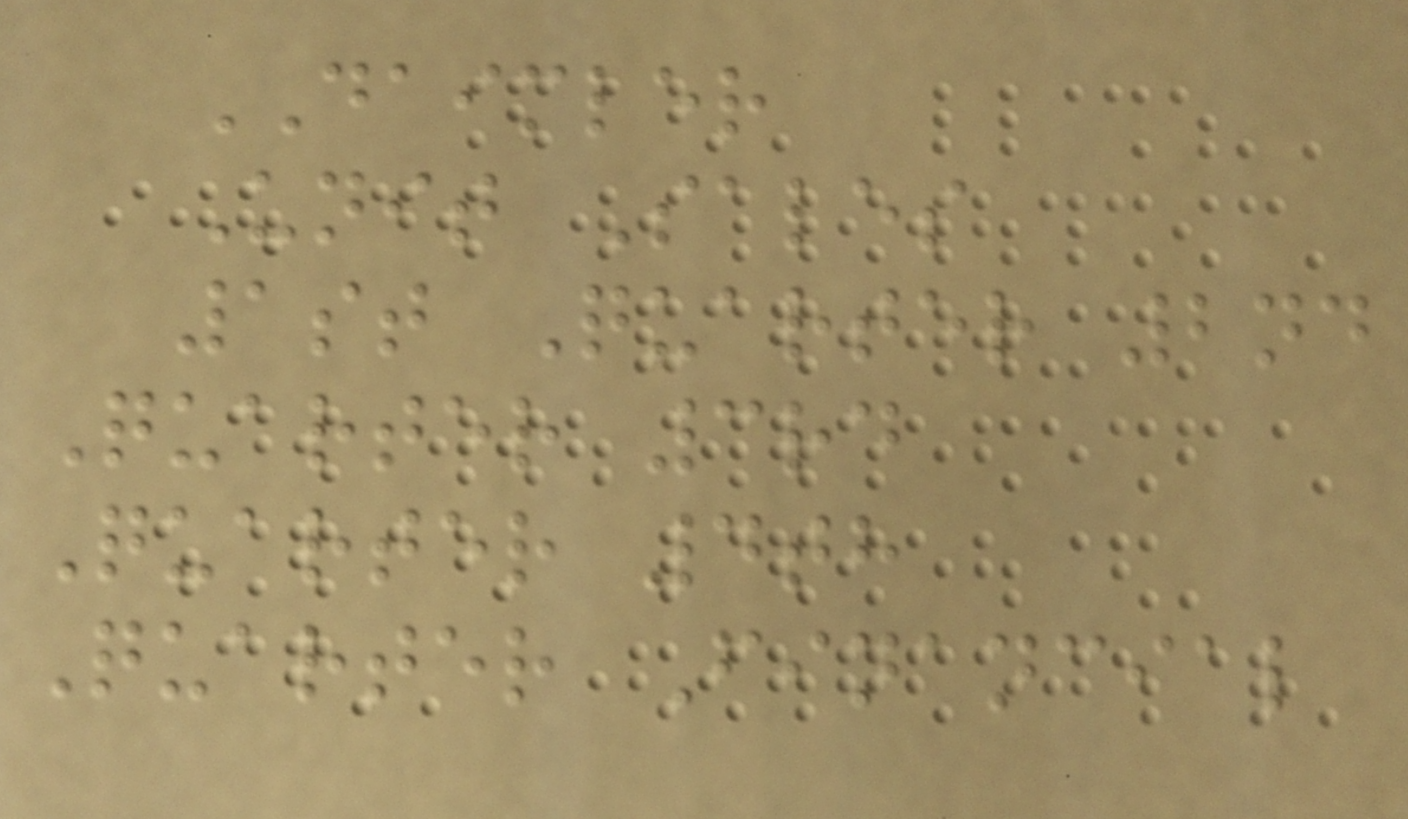DAIMLER
Unit Sales
1st Quarter 2nd
Quarter 3rd
Quarter 4th
Quarter Financial
